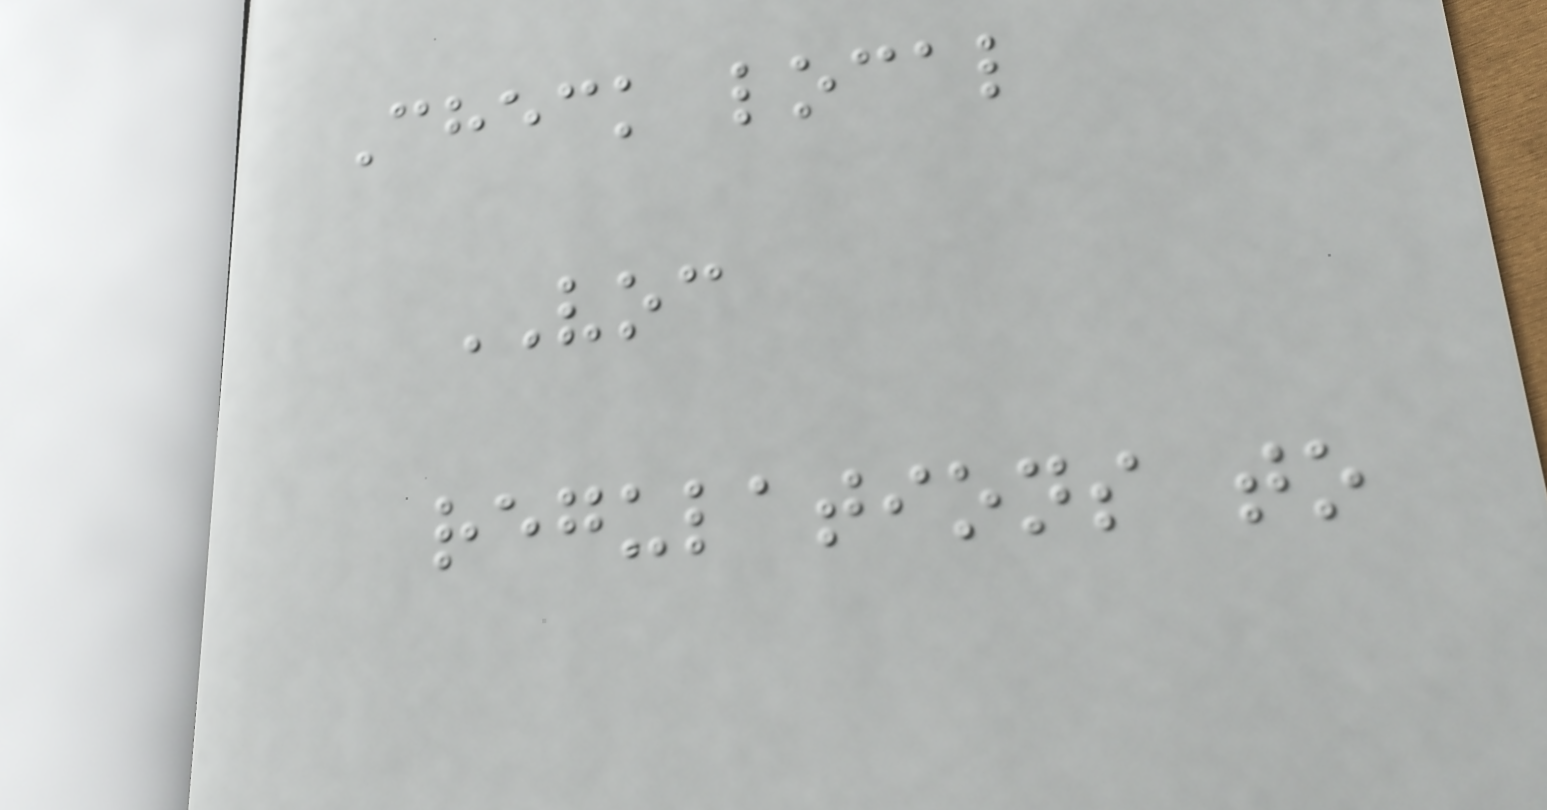Check local
VOC
regulations to
